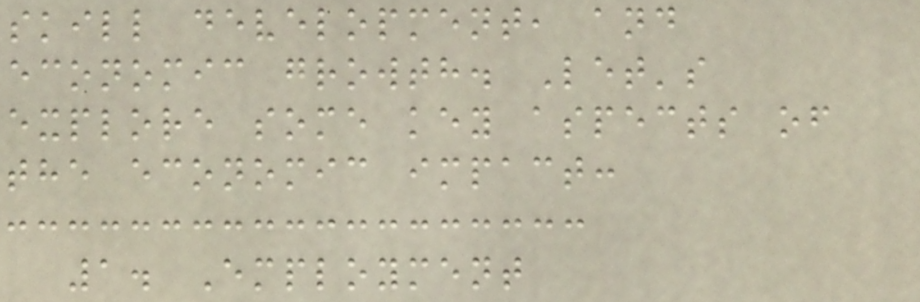skill development, and
economic growth. Let's
explore some key aspects of
the economic impact:
1. Employment
